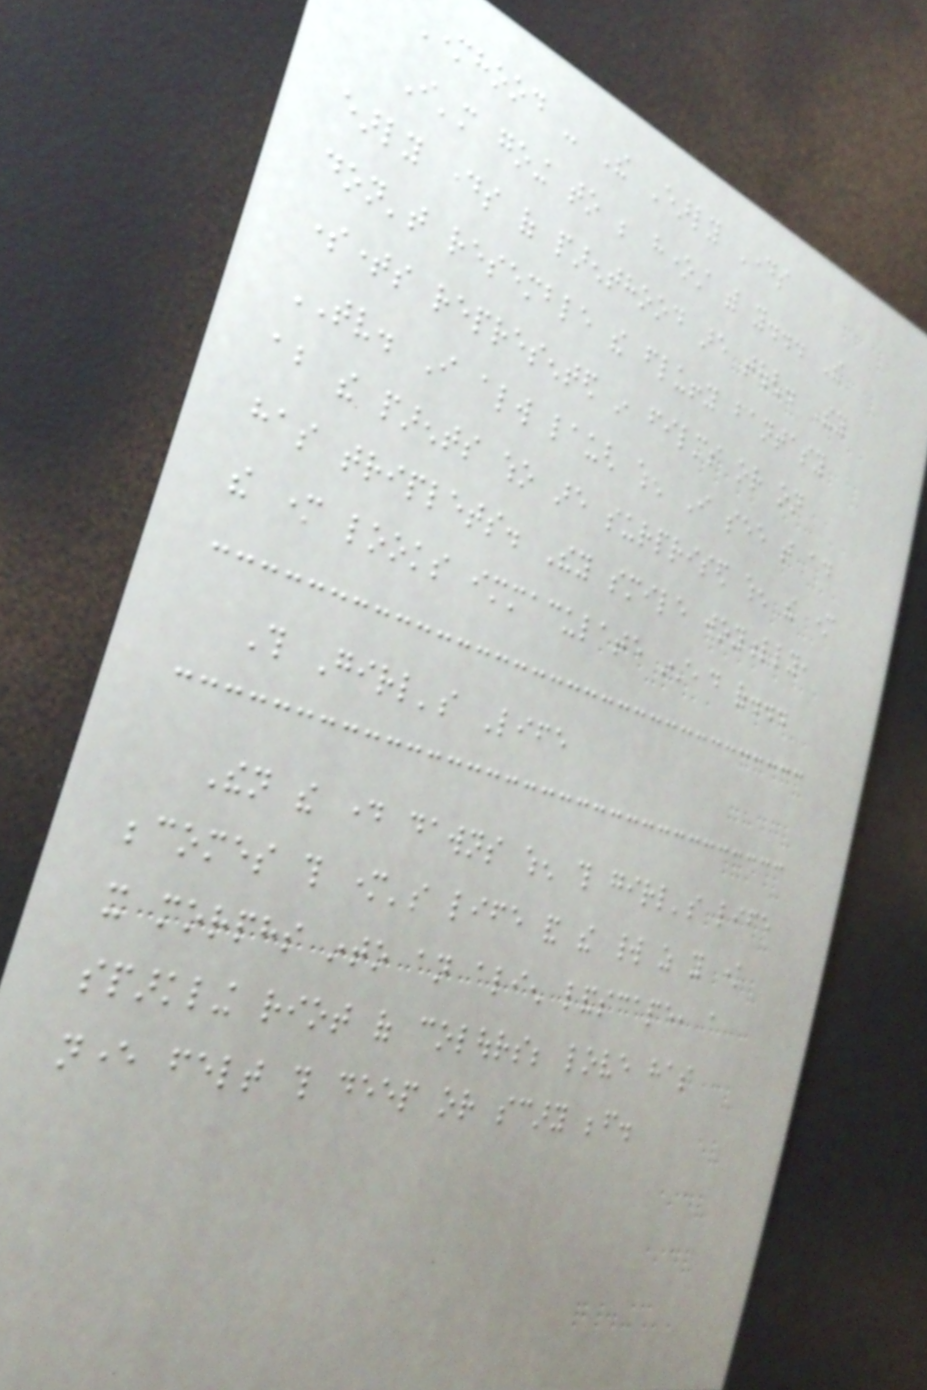Motherhood - The Early Days
I'm going to be honest with you... The
early days of parenthood are tough. They
don't resemble the fluffy fantasy
sometimes represented in films or on
TV. I always laugh when I see that ad
about the parents who are surprised when the mother
has triplets. They smile joyfully,
the mother looks immaculate instead of...
This Girl's Life
Then the day dawns when this girl's life
becomes this mother's life and the world as you know
it morphs into an alien landscape, a
sparkling riot of colours; love has
never felt this deep or scary before.
